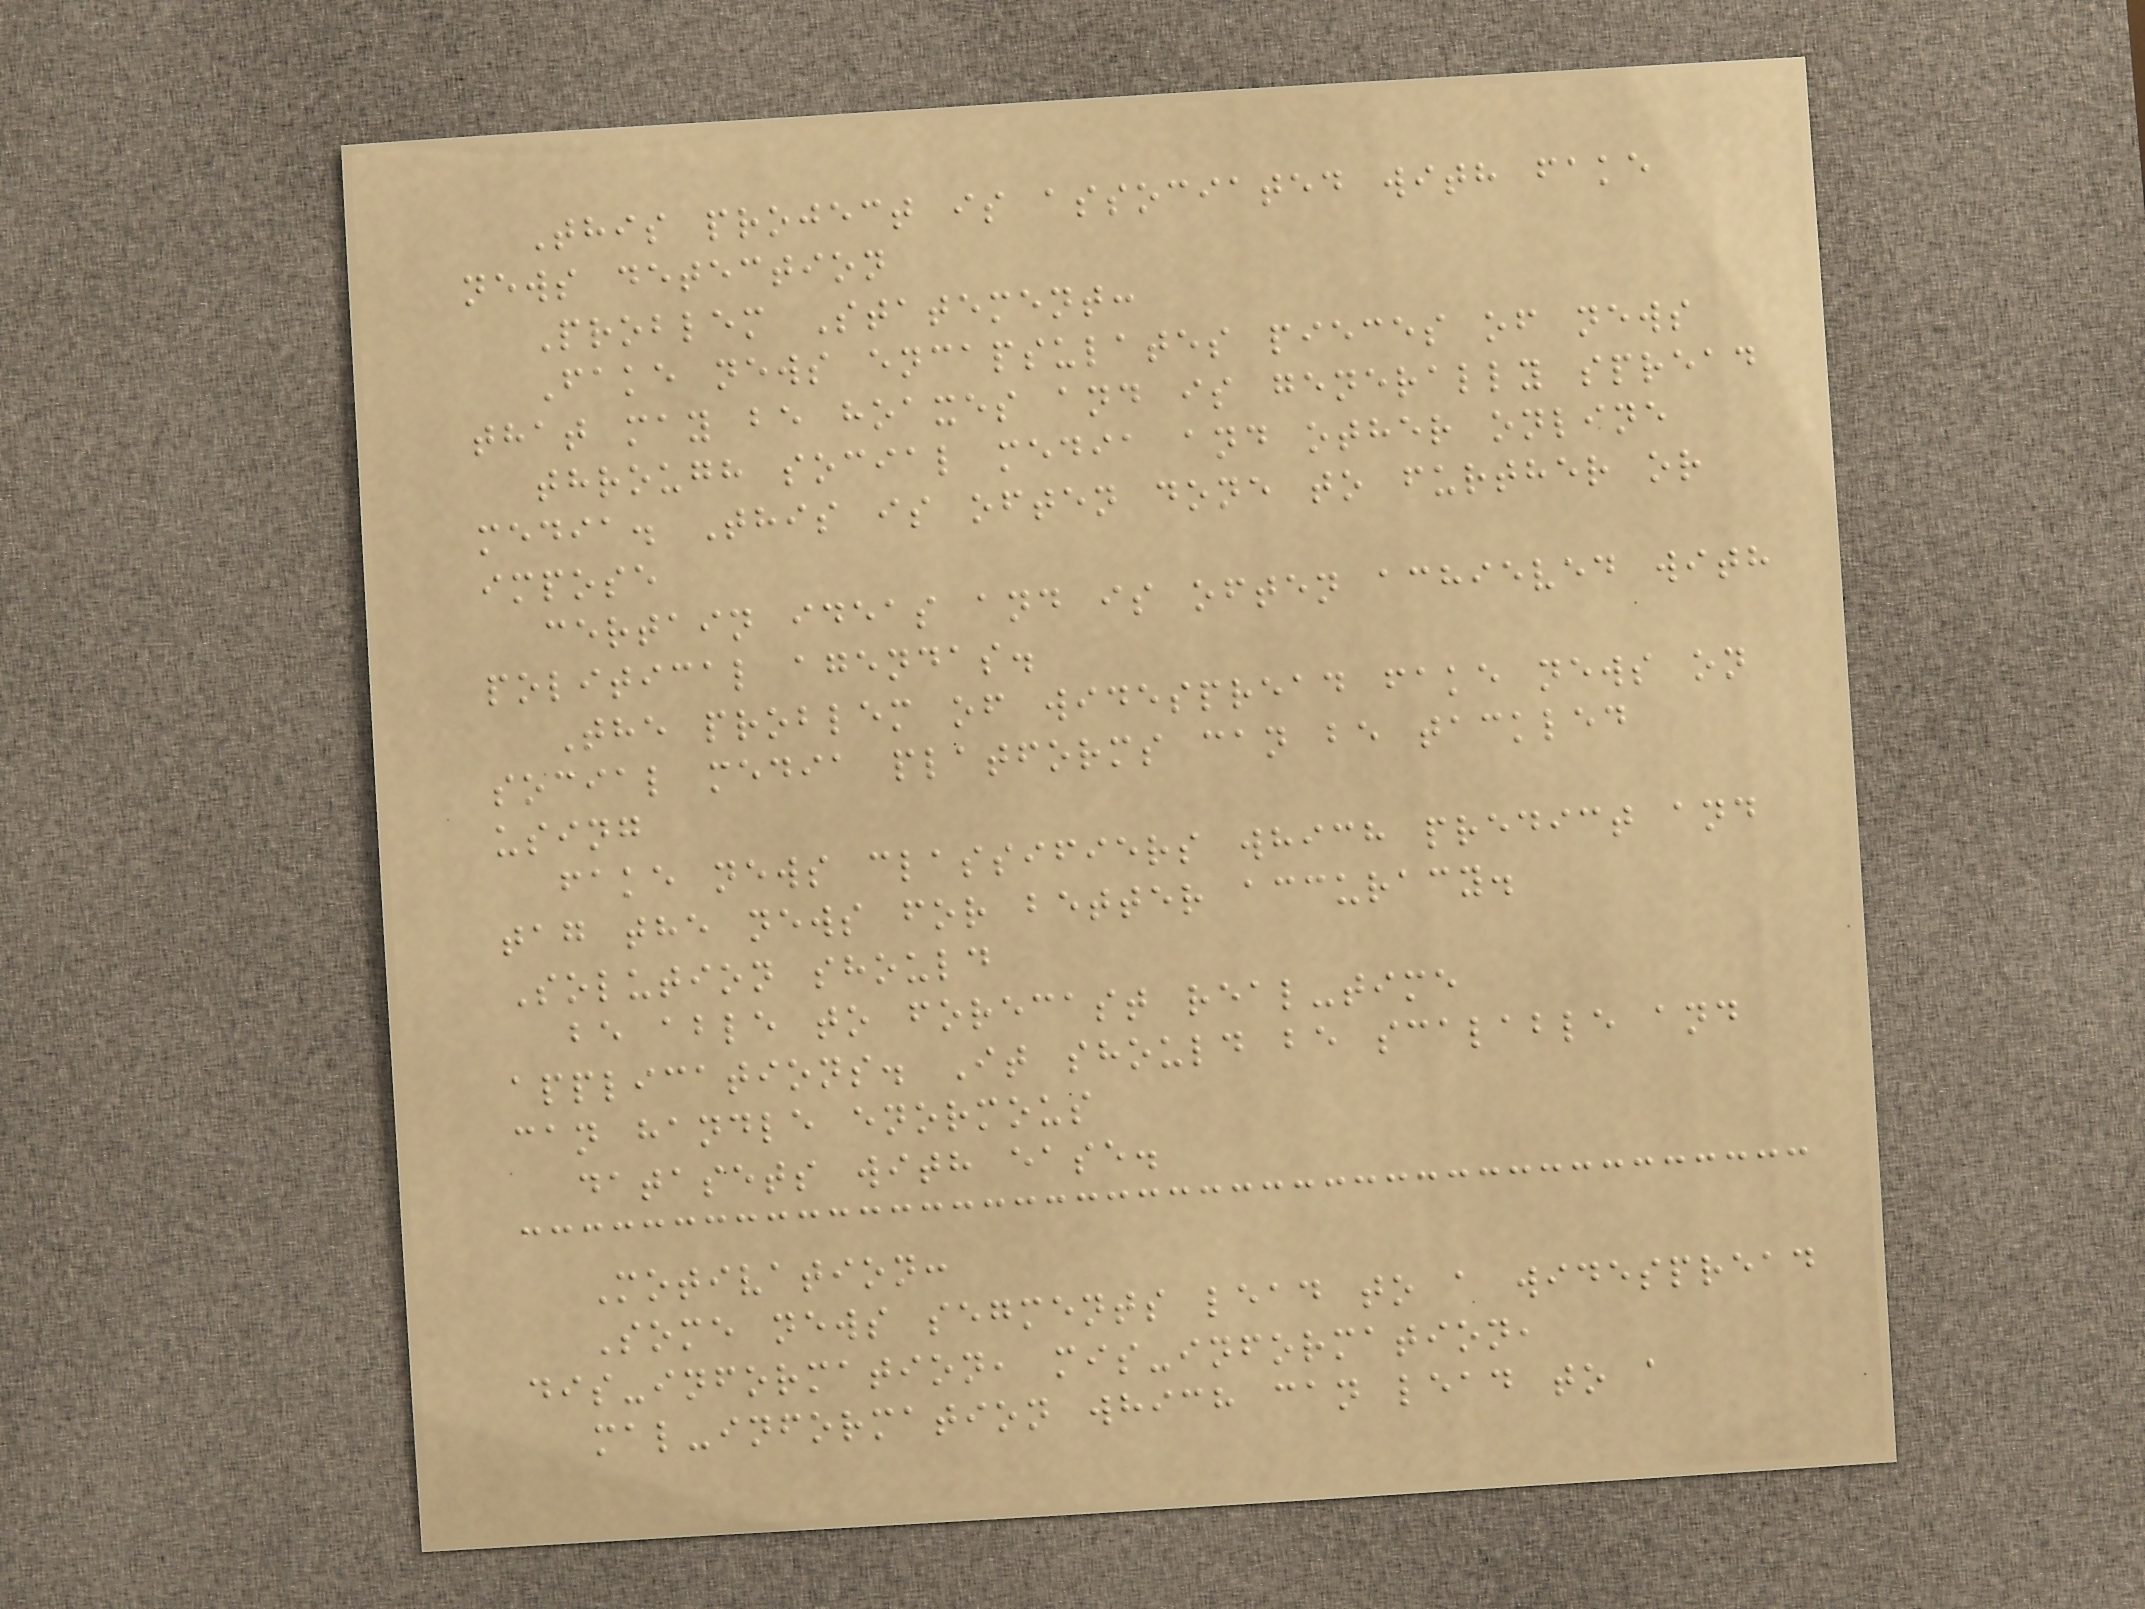This project is associated with fake
news detection
Problem Statement:
Fake news encapsulates pieces of news
that may be hoaxes and is generally spread
through social media and other online
media. This is often done to further or
impose
certain ideas and is often achieved with
political agendas.
The problem of widespread fake news on
social media platforms can be tackled
using
fake news classifiers which predict and
tag the news for better accuracy.
Solution should
be able to forecast real-time
applications. It should be scalable and
can handle enormous
datasets with ease.
Motivation:
Some news segments lead to a widespread
dis-information, mis-information,
mal-information which can lead to a
